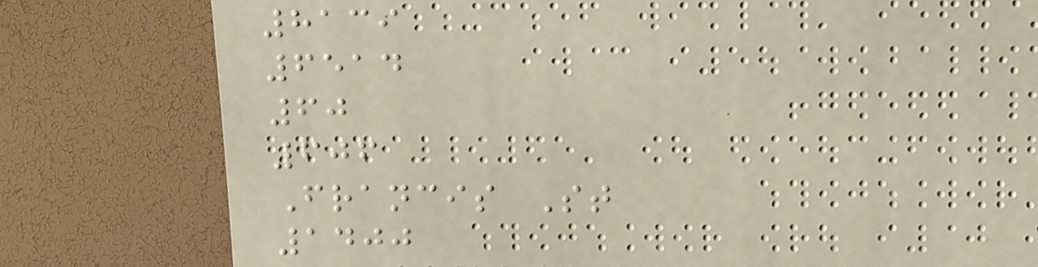8139
6514
60
606
Francis St
1400
